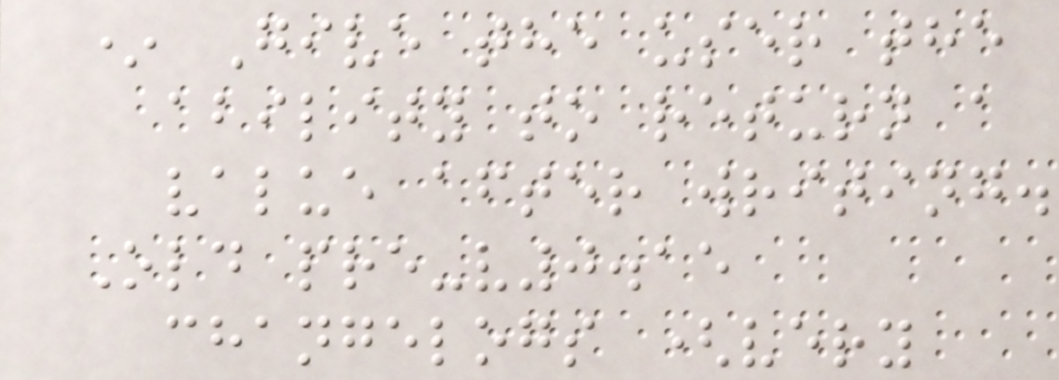* Give the user the
ability to return a
value after writing.
Old pre-v0.15
changelogs (very
